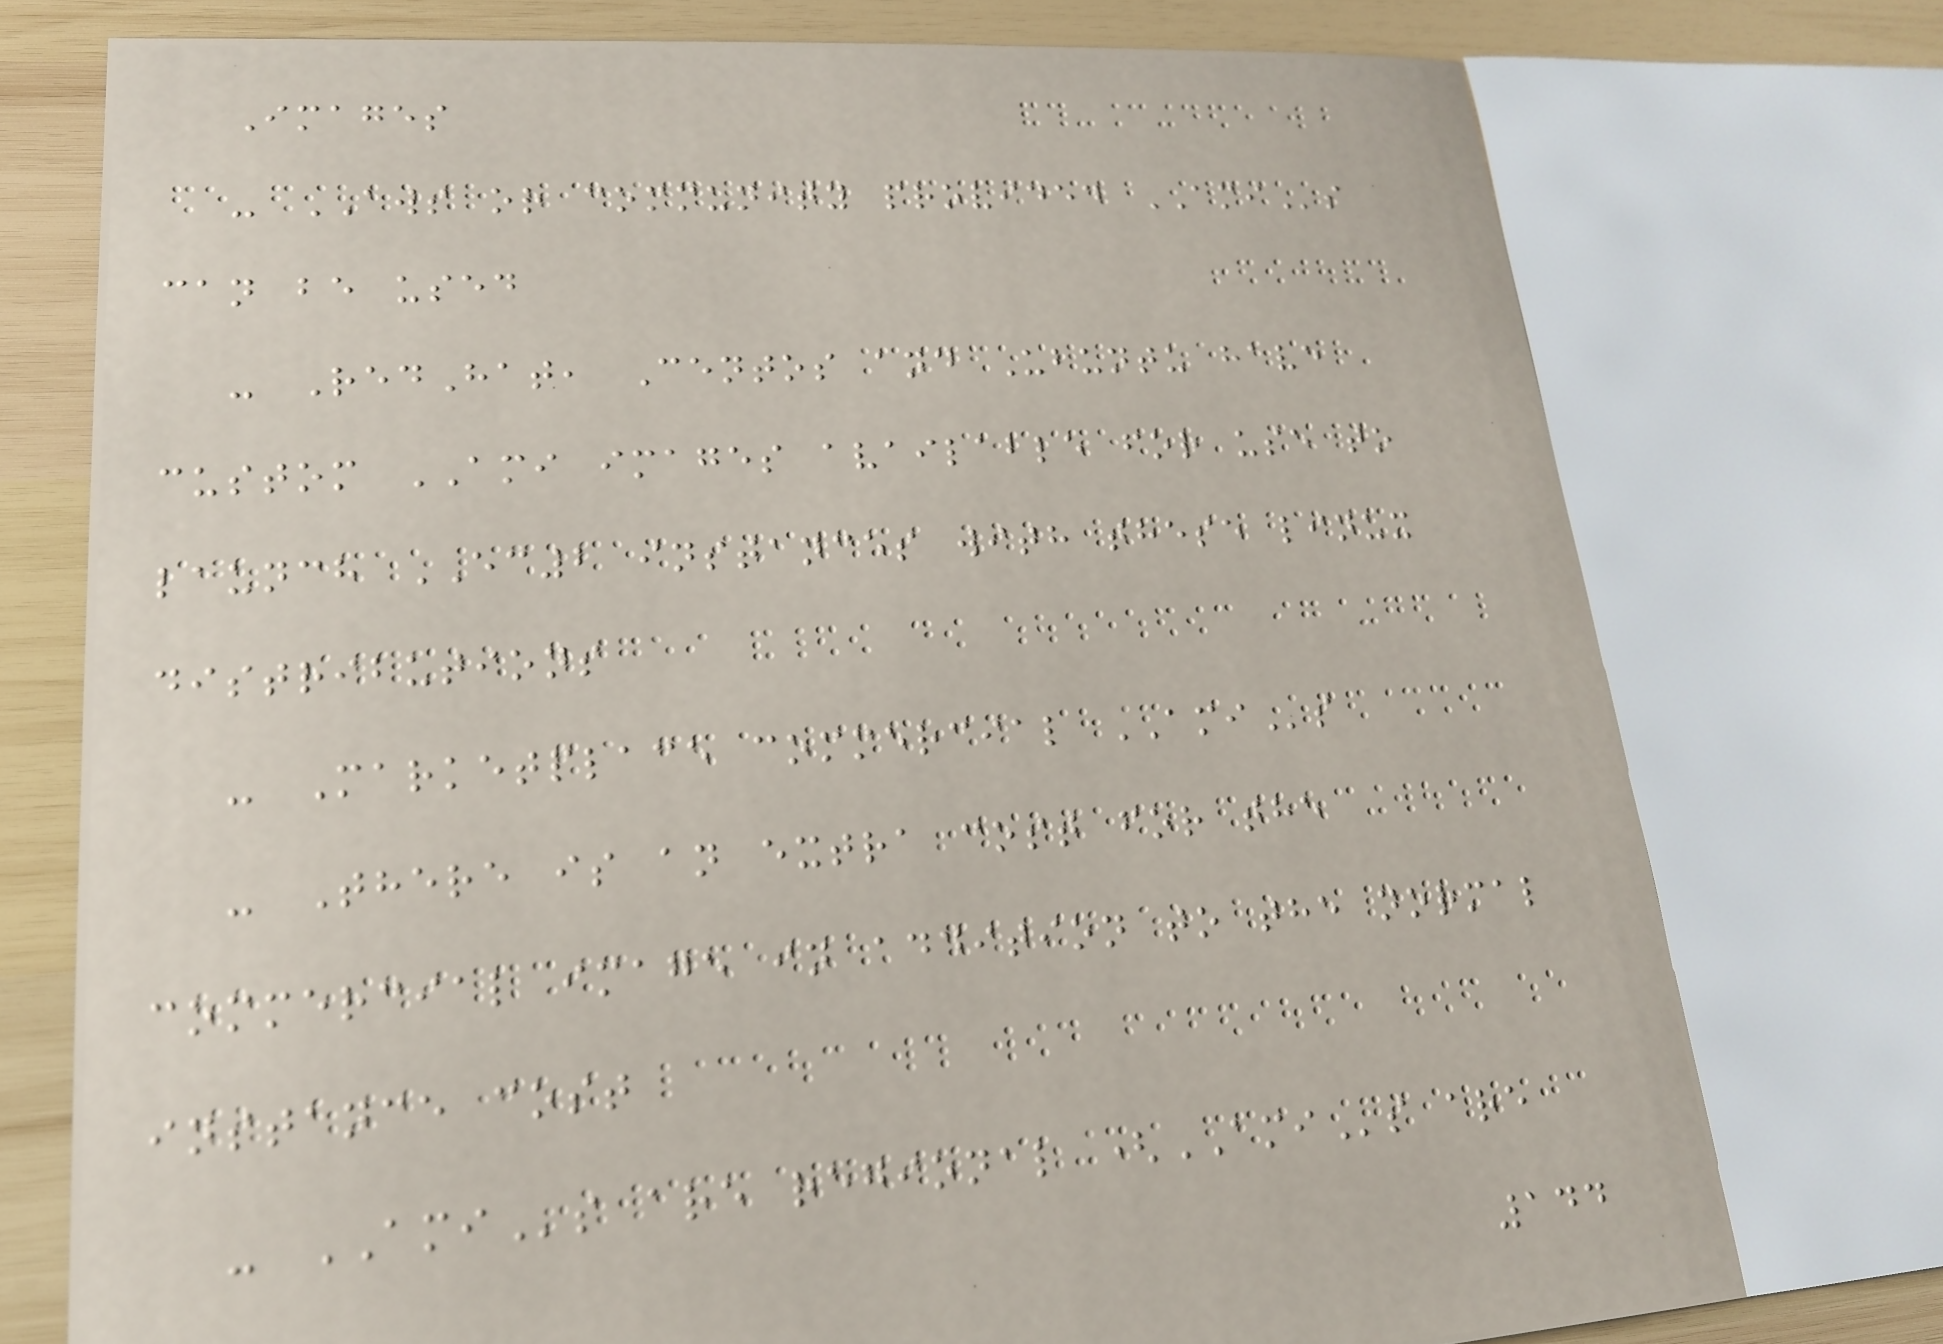Images
- AWS or community provided AMIs
can be used
- RedHat, Centos and Ubuntu have
custom AMI images available for use to
launch EC2 instances with these linux
distributions
- Marketplace commercial AMIs
- There is an extra cost for the
commercial image in addition to the normal
instance cost
- AMIs are regional (AMIs are
144
